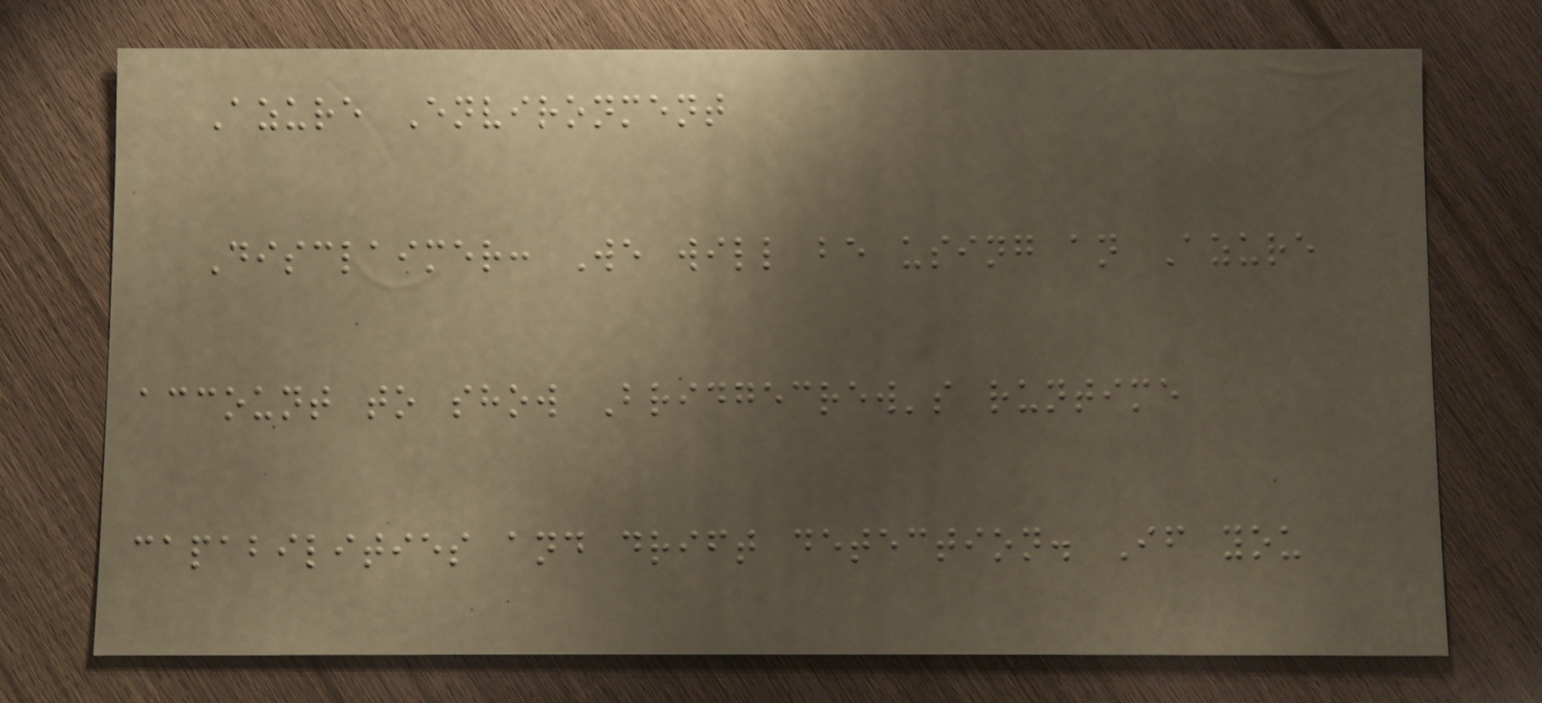Azure Environment
Disclaimer: We will be using an Azure
account to show Bridgecrew's runtime
capabilities and drift detection. If you
